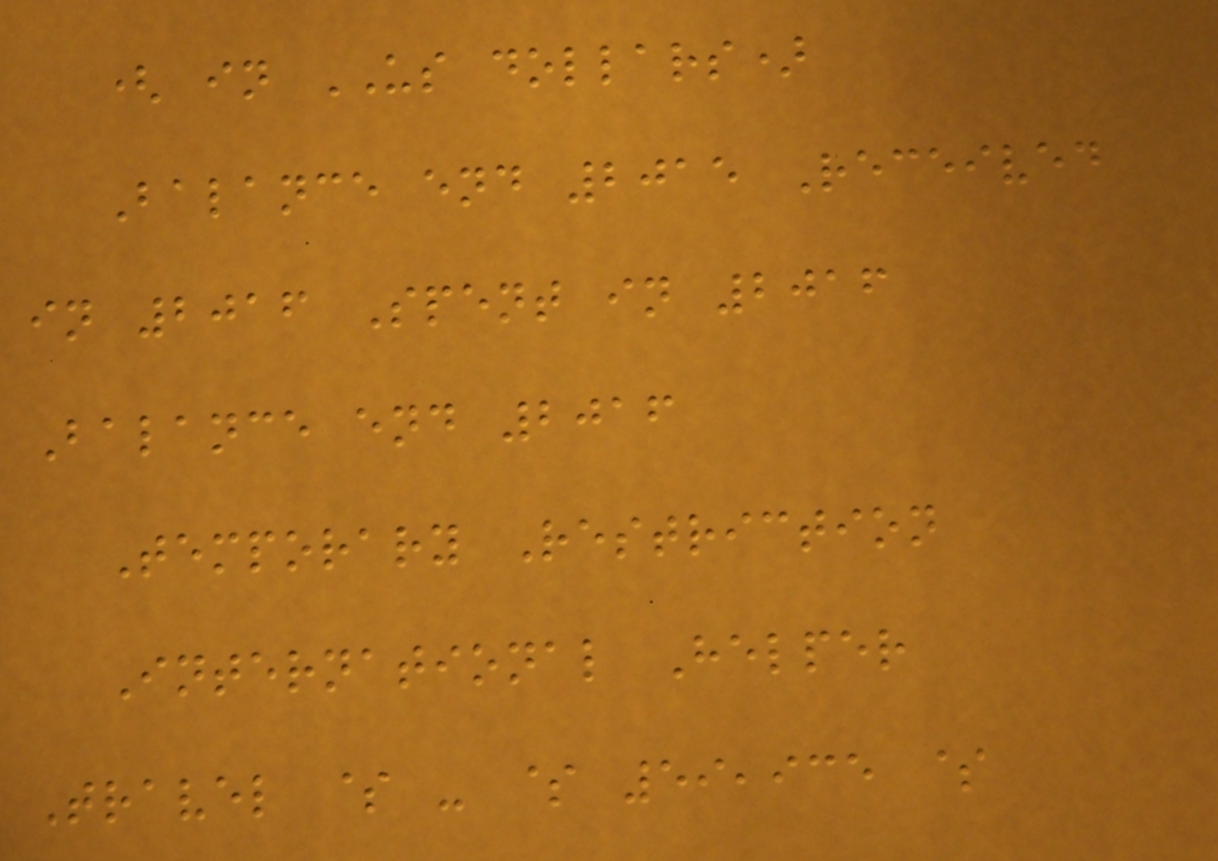( in US dollars)
Balance end 2015 Received
in 2016 Spent in 2016
Balance end 2016
Temporary Restriction
International Helper
Travel $ - $ 59,935 $
